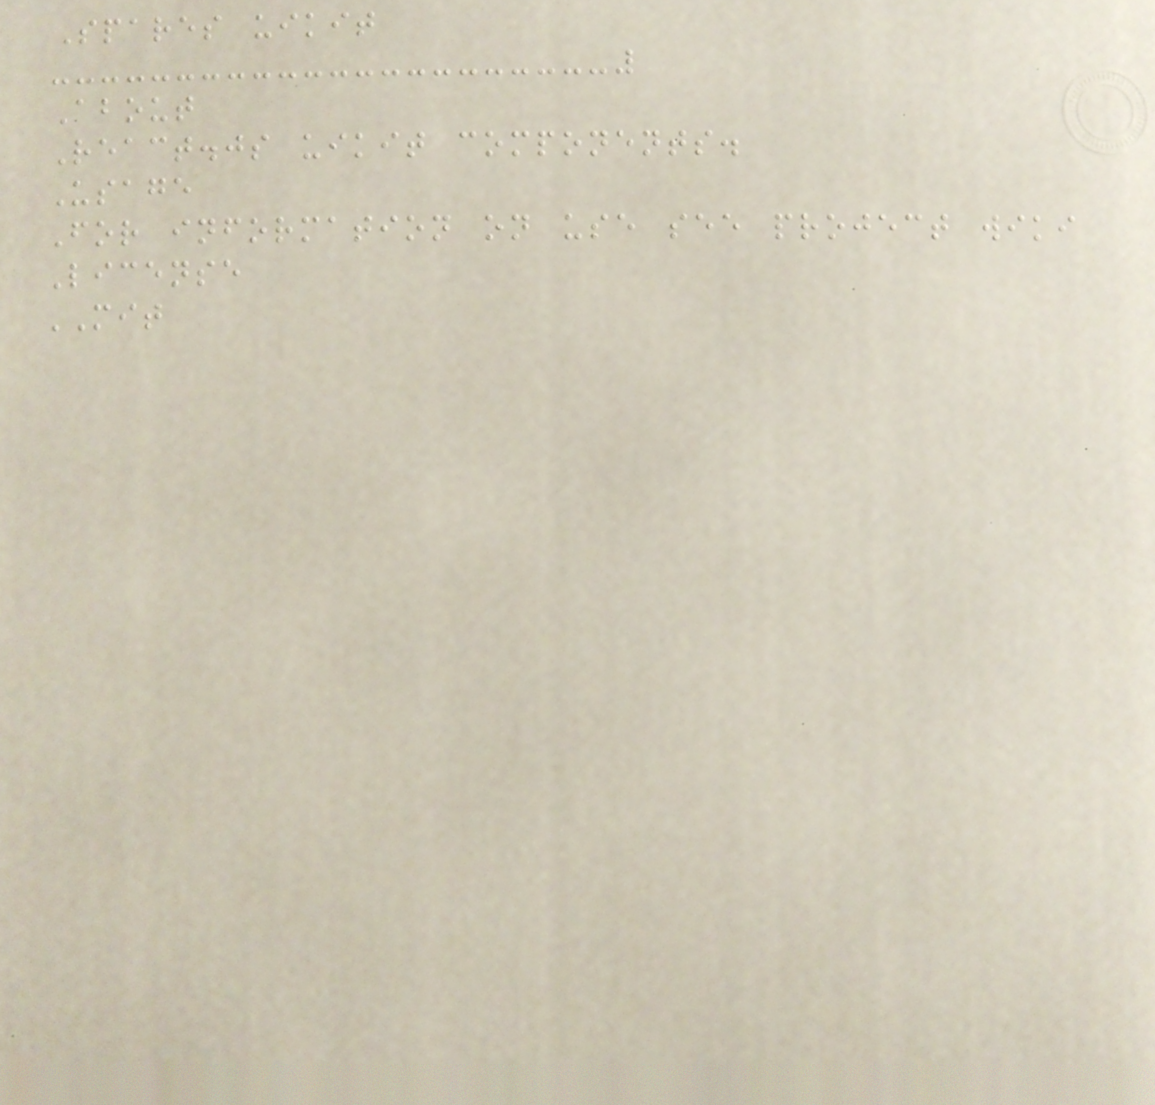Spares uikit
About
React.js uikit components.
Usage
For information on use see project wiki
License
MIT
